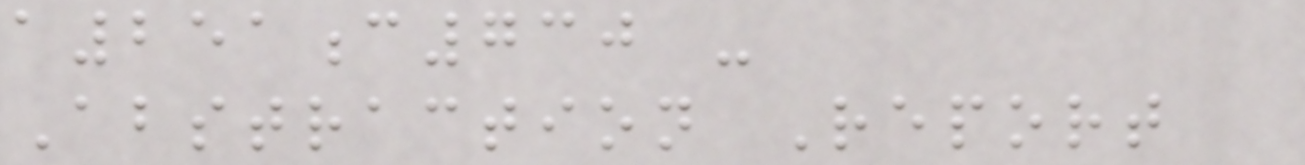a251c730 -
Abstraction Report
